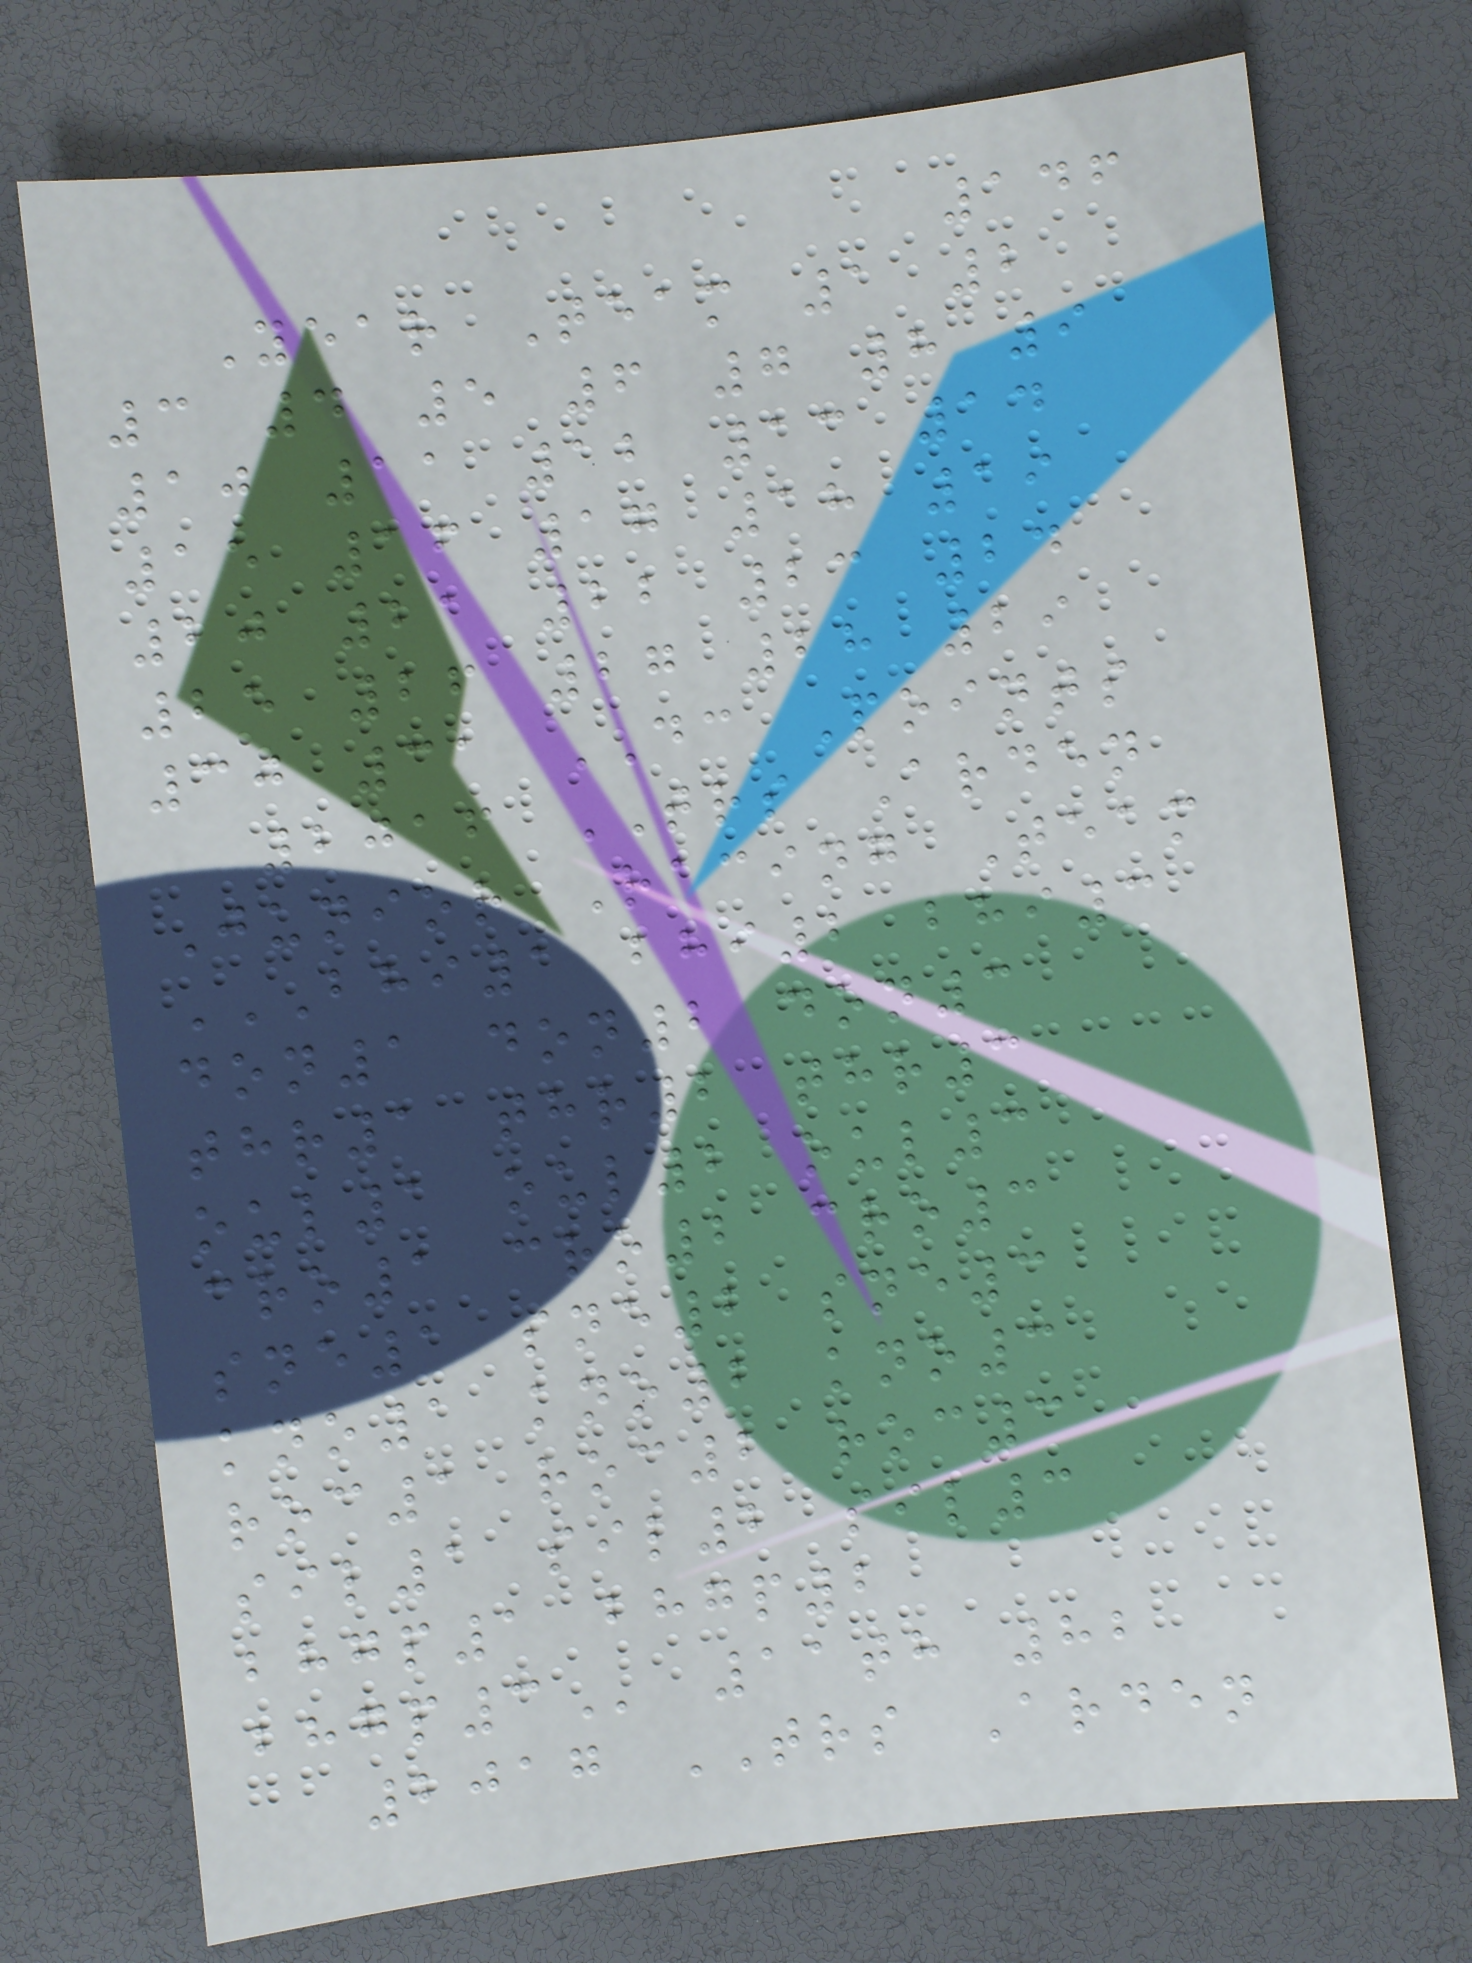146
Year Team 1 2
3 4 5 6 7 8 9
10 11 12 13 14
15 16 17 18 19
20 21 22 23 24
25 26 27 28 29
30 31 DC Points
2016 TRS Arden
Junior Racing Team
BHI1 BHI2 BHI3
DON1 DON2 DON3
THR1 THR2 THR3
OUL1 OUL2 OUL3
CRO1 CRO2 CRO3
SNE1 SNE2 SNE3
KNO1 KNO2 KNO3
ROC1 ROC2 ROC3
SIL1 SIL2 SIL3
BHGP1 BHGP2
BHGP3 11th 82
2017 TRS Arden
